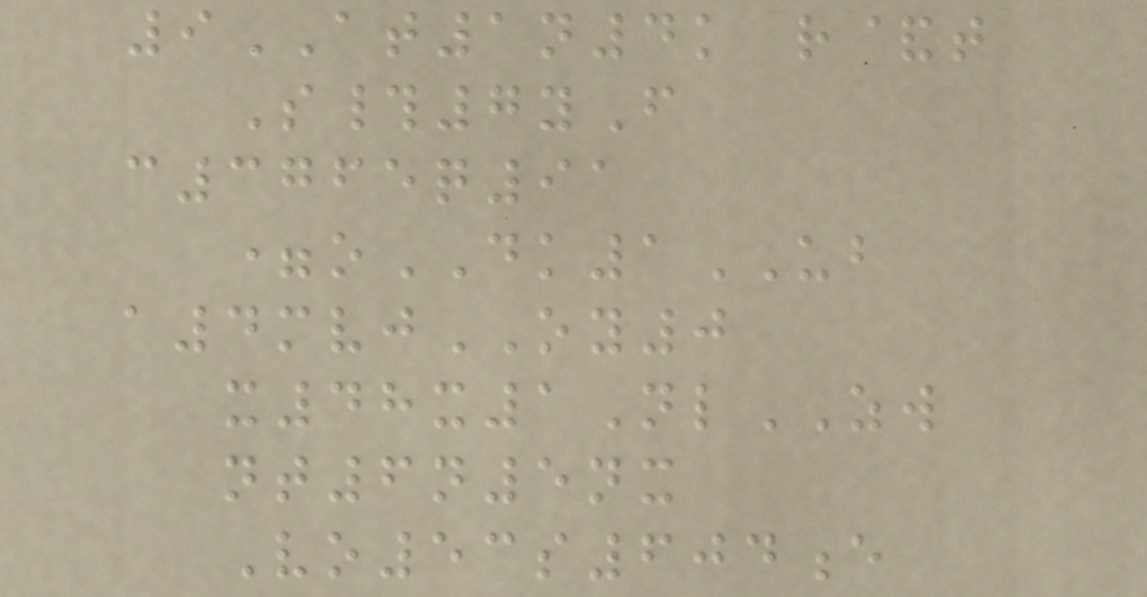9AT1n4k r&t
S#7yF
c3765q91
=oDK1UB
a4mvjOY0
x48x1NlZW
nt6n5nx
Vo53s604e
